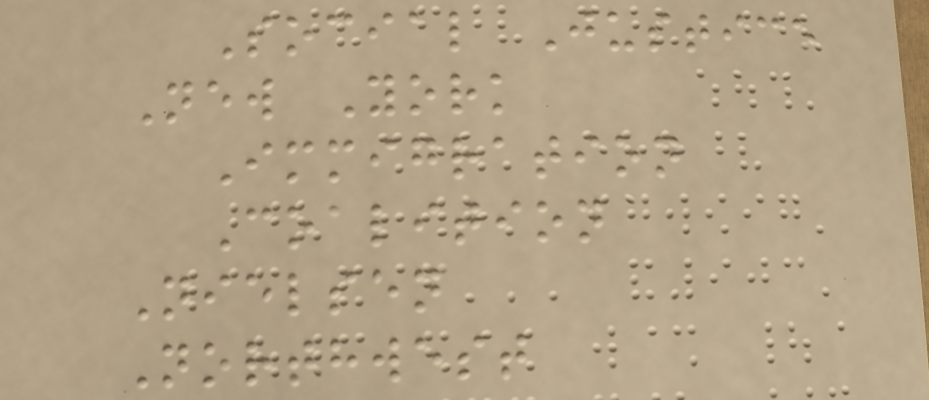Social Justice
New York
Immigration
Coalition
Nielsen
Northwest
